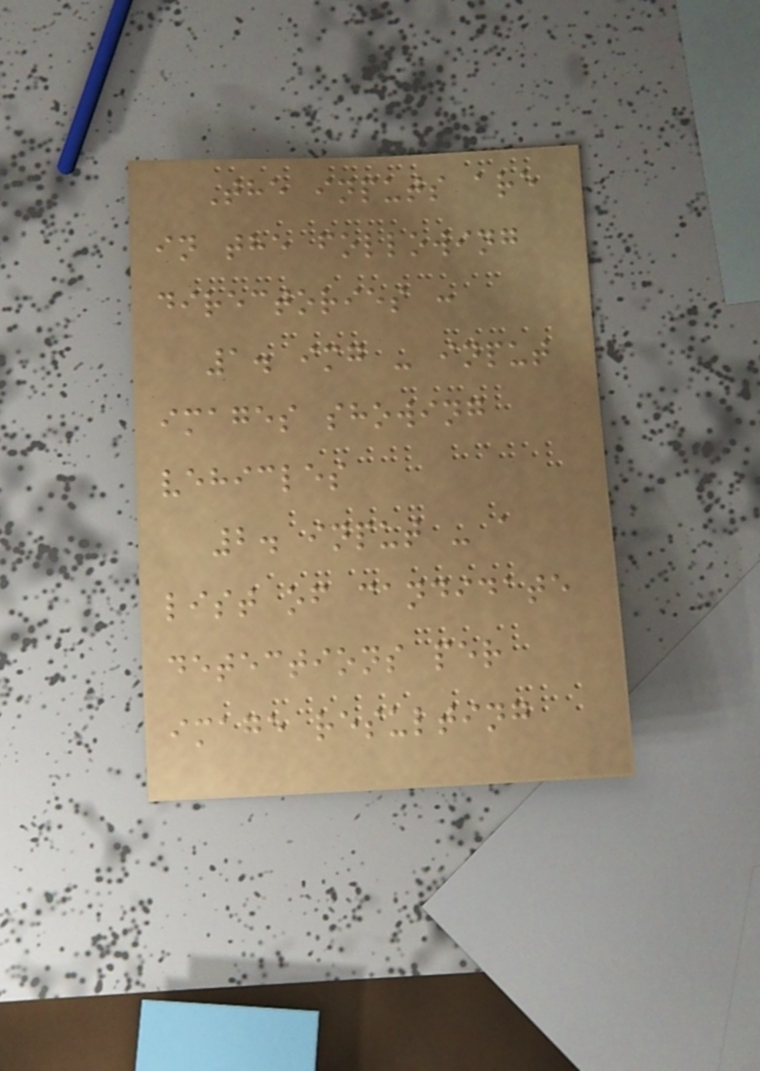The inputs are
in the following
directories :
1. img - input
images showing
vehicles
2. input - a
list of candidate
detections per
image resulting
